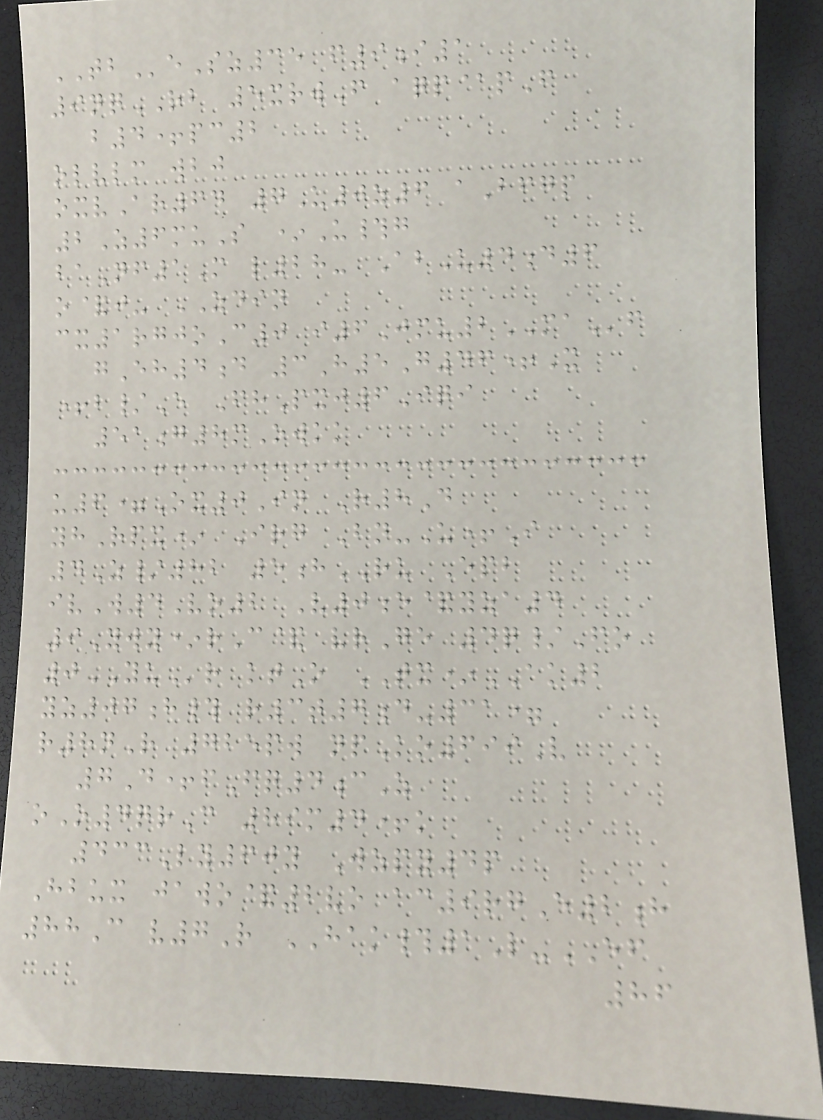TBeSz35 f9i1
9nqRB 5xrwF aqp@pF
b4+pc2
olvlm wbj
oxvAr64 7U0z6 aBfgp
2Z6muS *U#g
baNf1M l28- AbU4d6
o&j- ZDIN
cx1rgjoC0 i6Jmu2MAf
gEh4d 3H5G46+X
+b/E FhPxj6Iqi
51g8mOwkk
u6=Ox0In R8D
yhRpx* Irg Bn-U+I
4Z/82 5hRU Epb
ivW4Vo2 V0e&yza4
9Ywy*rC& vrGe 4q/Fo
0YUr ktO TX*AK2
yz07h# r3t7d-31=
r8nR 725pw npKo699V
7D+fFq4cZ
oO4qrC 89m4+k
433Ly60y Wzpy4p
Hbux jawo&2vo ac9rgE2h
88C v7R HAK#1L-EF
86
